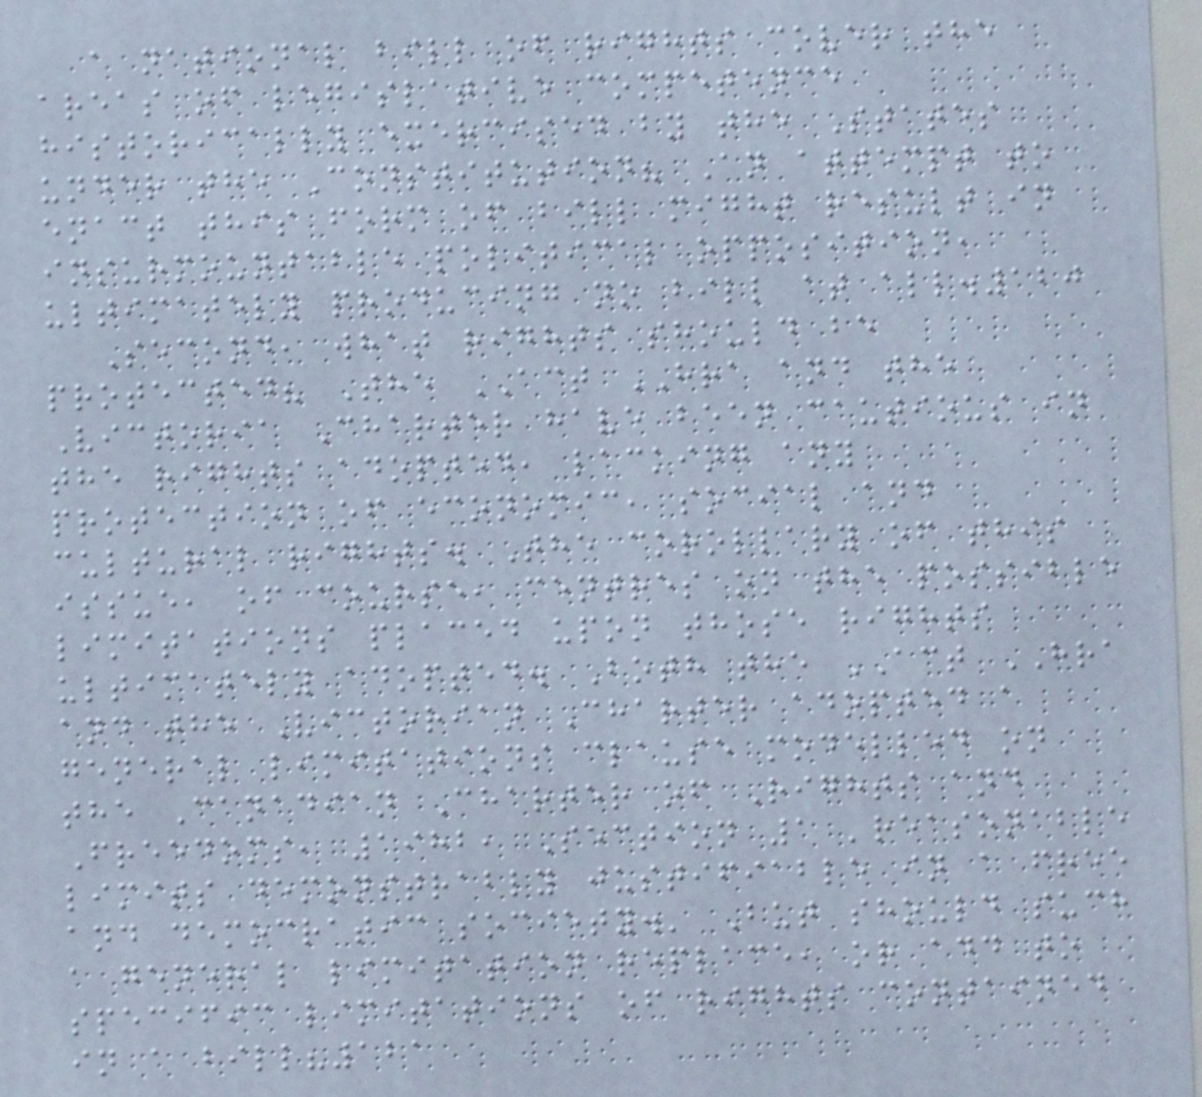a national bill of rights cover the
areas of legislative competence
historically exercised by the States
under the Constitution? An attempt to
enact this form of bill might result in
insurmountable political opposition,
ultimately producing no bill at all.120
Second, what rights should be
protected? The ACT HRA and the
Victoria Charter have been cautious in
the rights adopted, lacking any
protection of economic, social and
cultural rights. The corollary of this
issue, of course, centres on the possible
limitations placed upon those rights
ultimately adopted. Both the ACT HRA
and the Victorian Charter adopted a
general limitations clause modelled on
the Canadian Charter of Rights and
Freedoms, 1982, Section 1 'reasonable
limits demonstrably justifiable in a free
and democratic society.' But should such
a general limitation replace, or add to
specific limitations of rights contained
in a bill?121
